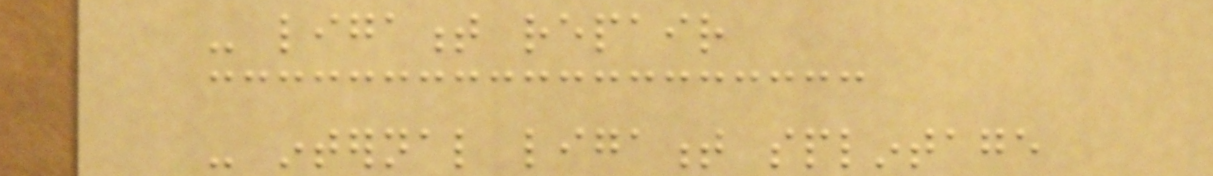- ligament repair
- internal ligament splintage
